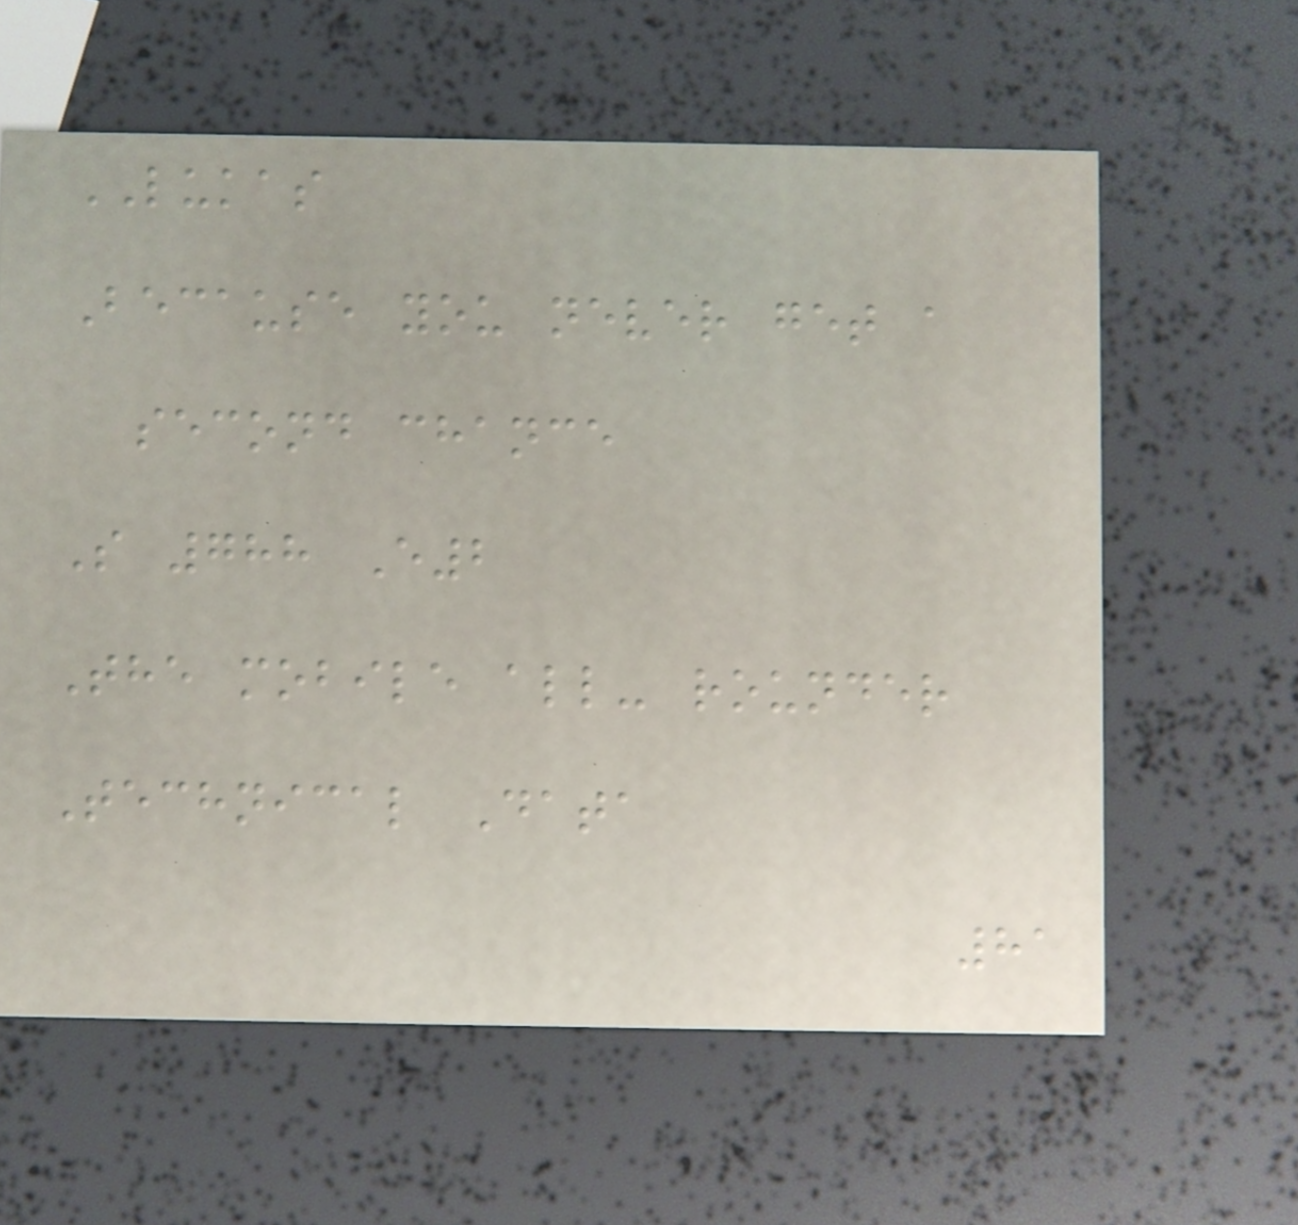LUKAS
Because you never get a
second chance
S 788 E2
The mobile all- rounder
Technical Data
81
